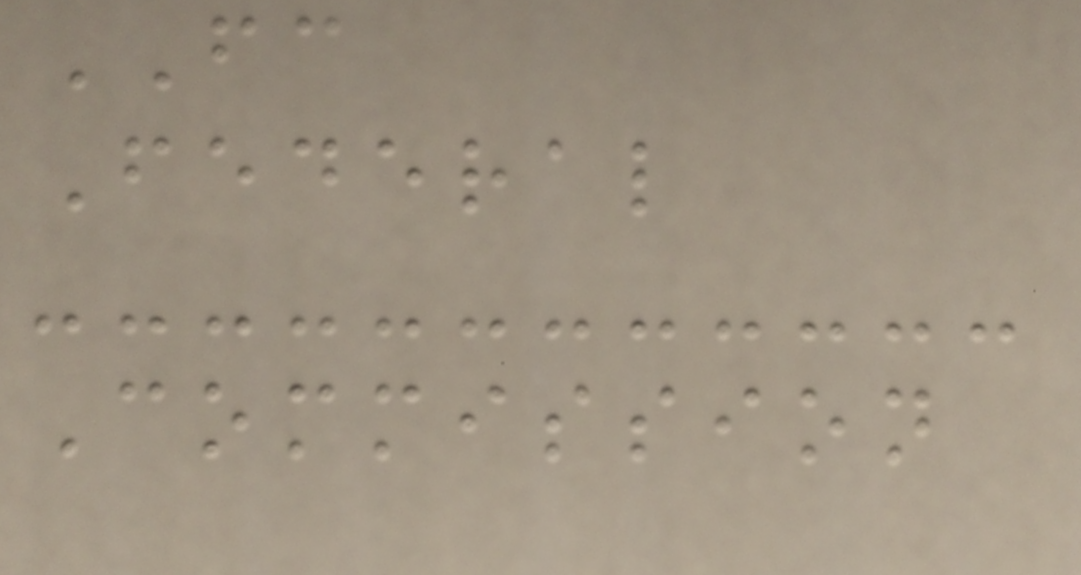FC
Federal
Commission
